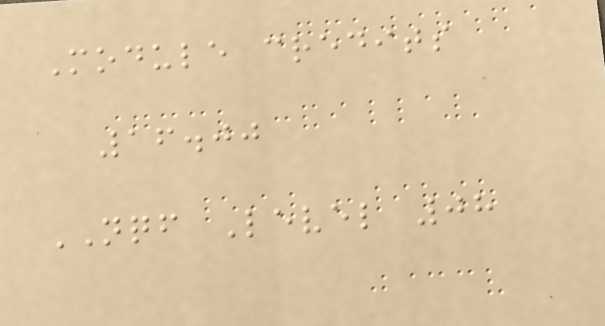Module credits
16.00
NQF Level 08
